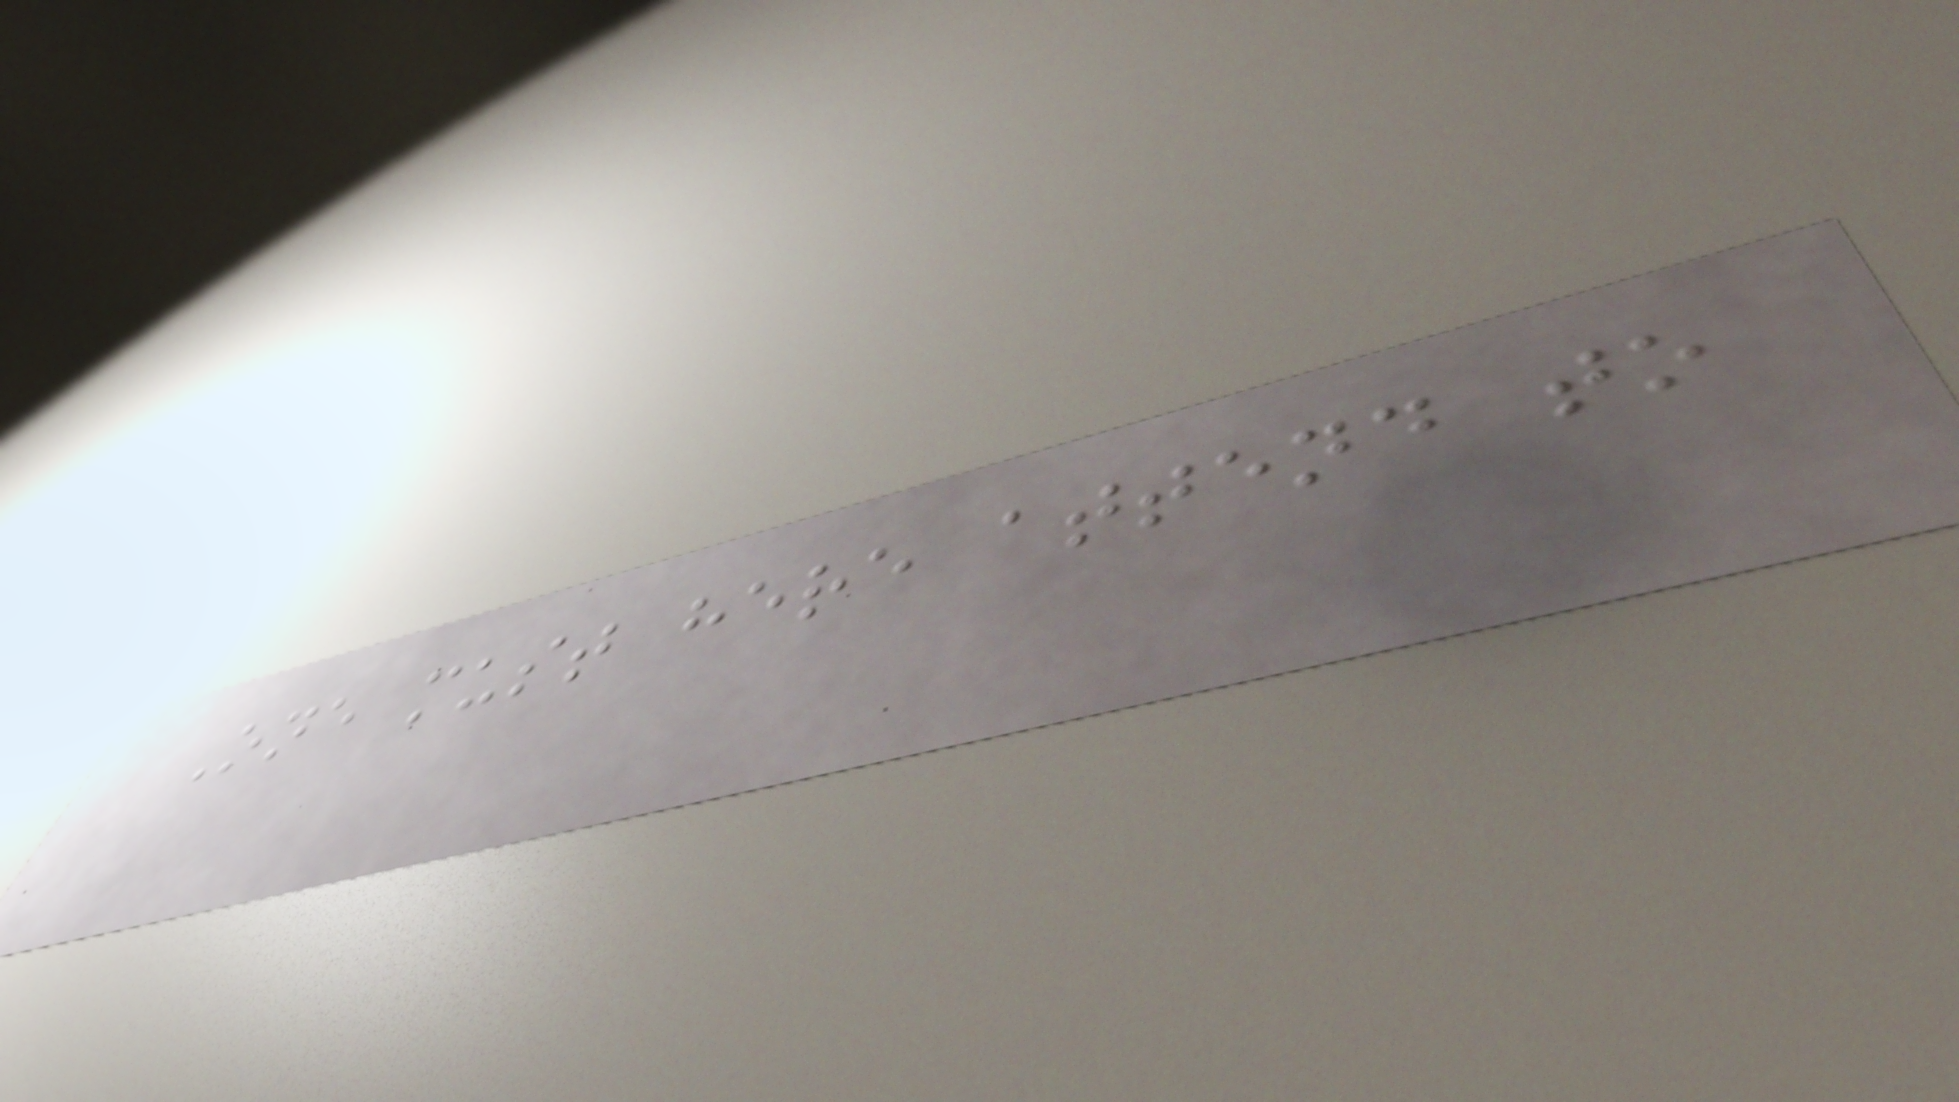One must here attend to
